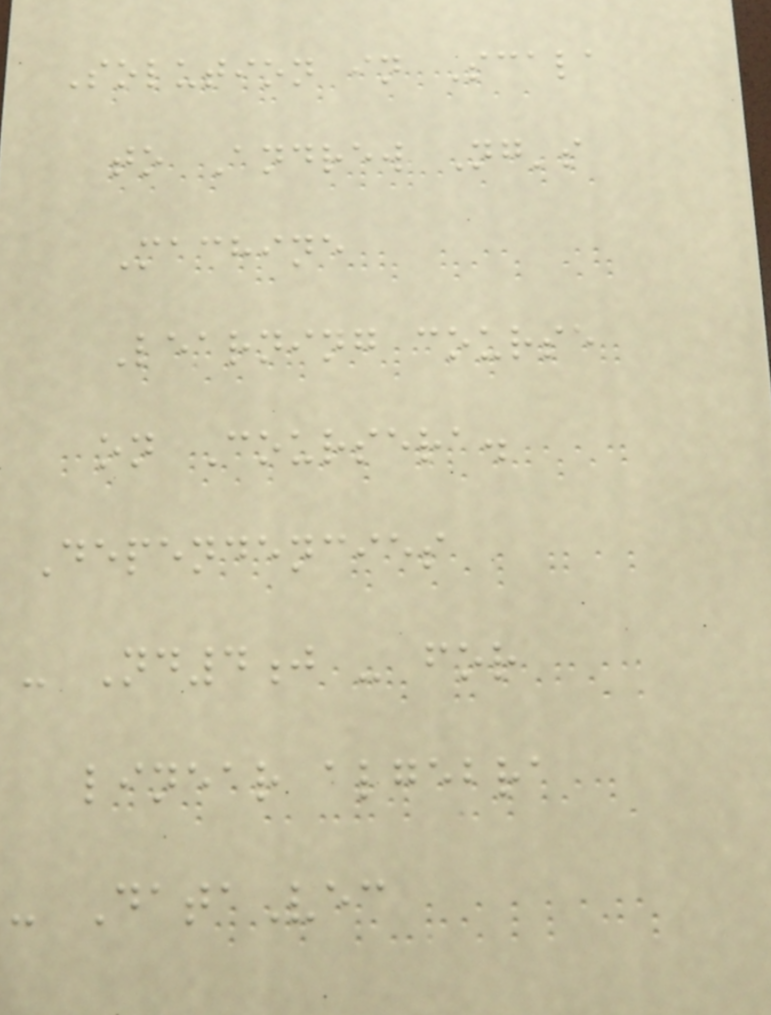Solution in Scala
to Andrew Ng's
Machine
Learning course
on Coursera.
Dependencies
- Nd4j - for
linear algebra
- DataVec
